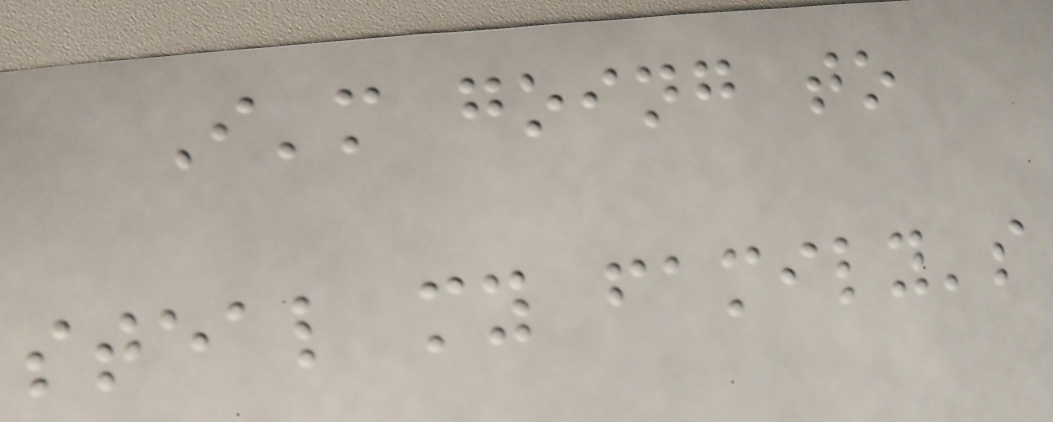I'm going to
steal my family's
